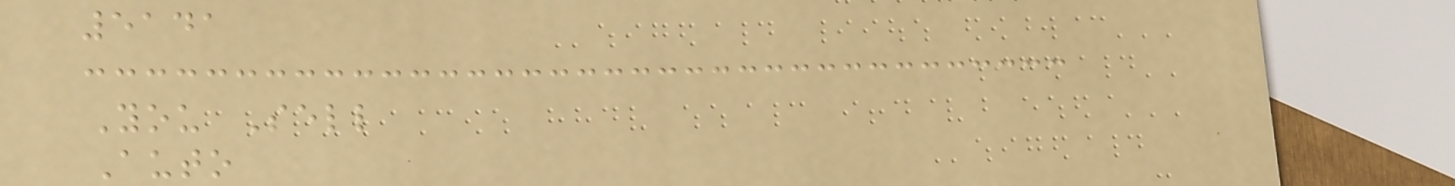5141
You Sell
Auto
